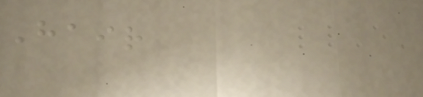Hair
